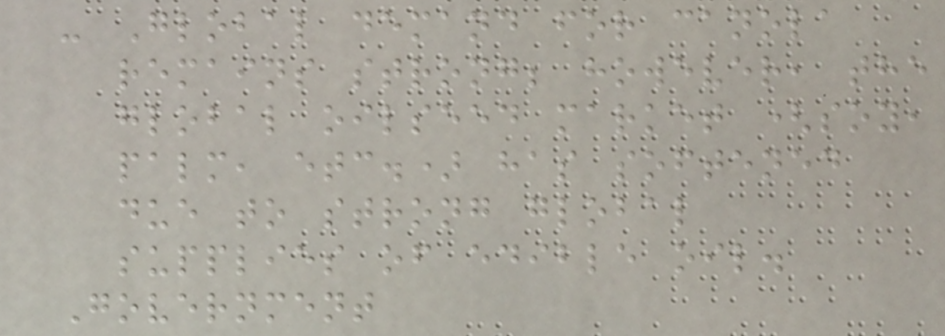- Global demand for canola
remains strong; however, the
global oilseed market (soy,
palm, etc.) has softened
due to strong global
supplies of edible oil.
Government
